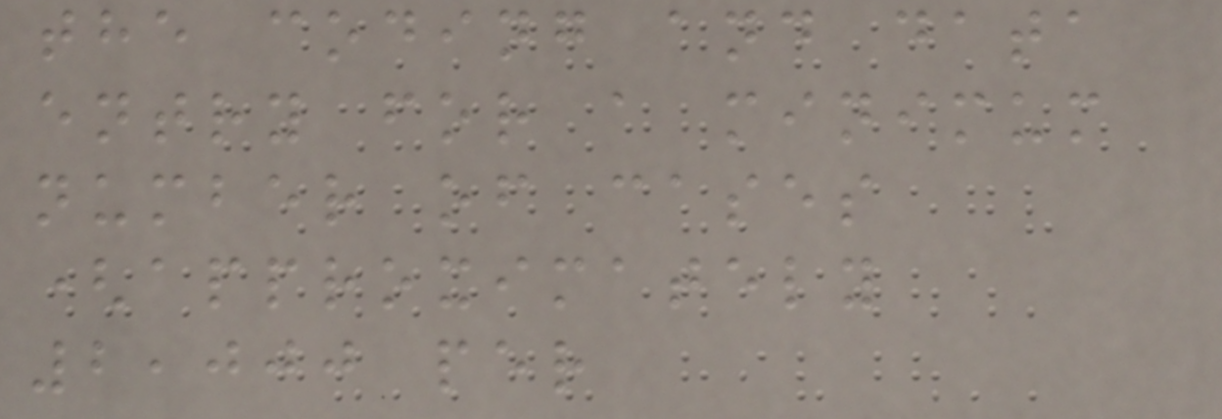the coding and data
entry for a minimum
number of cases
(approximately
2,000 per
